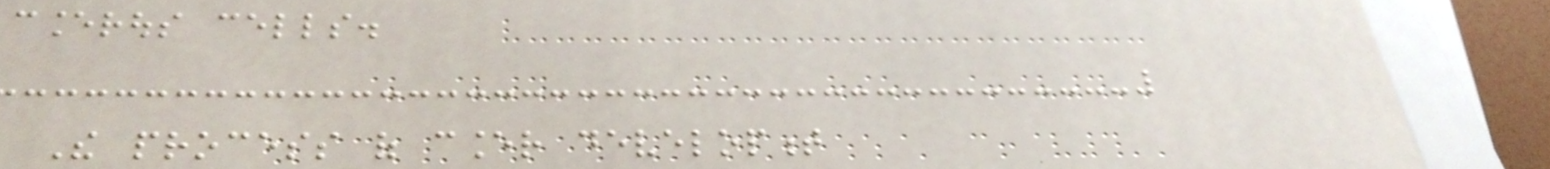cancerous cells.
The process of cancer development
